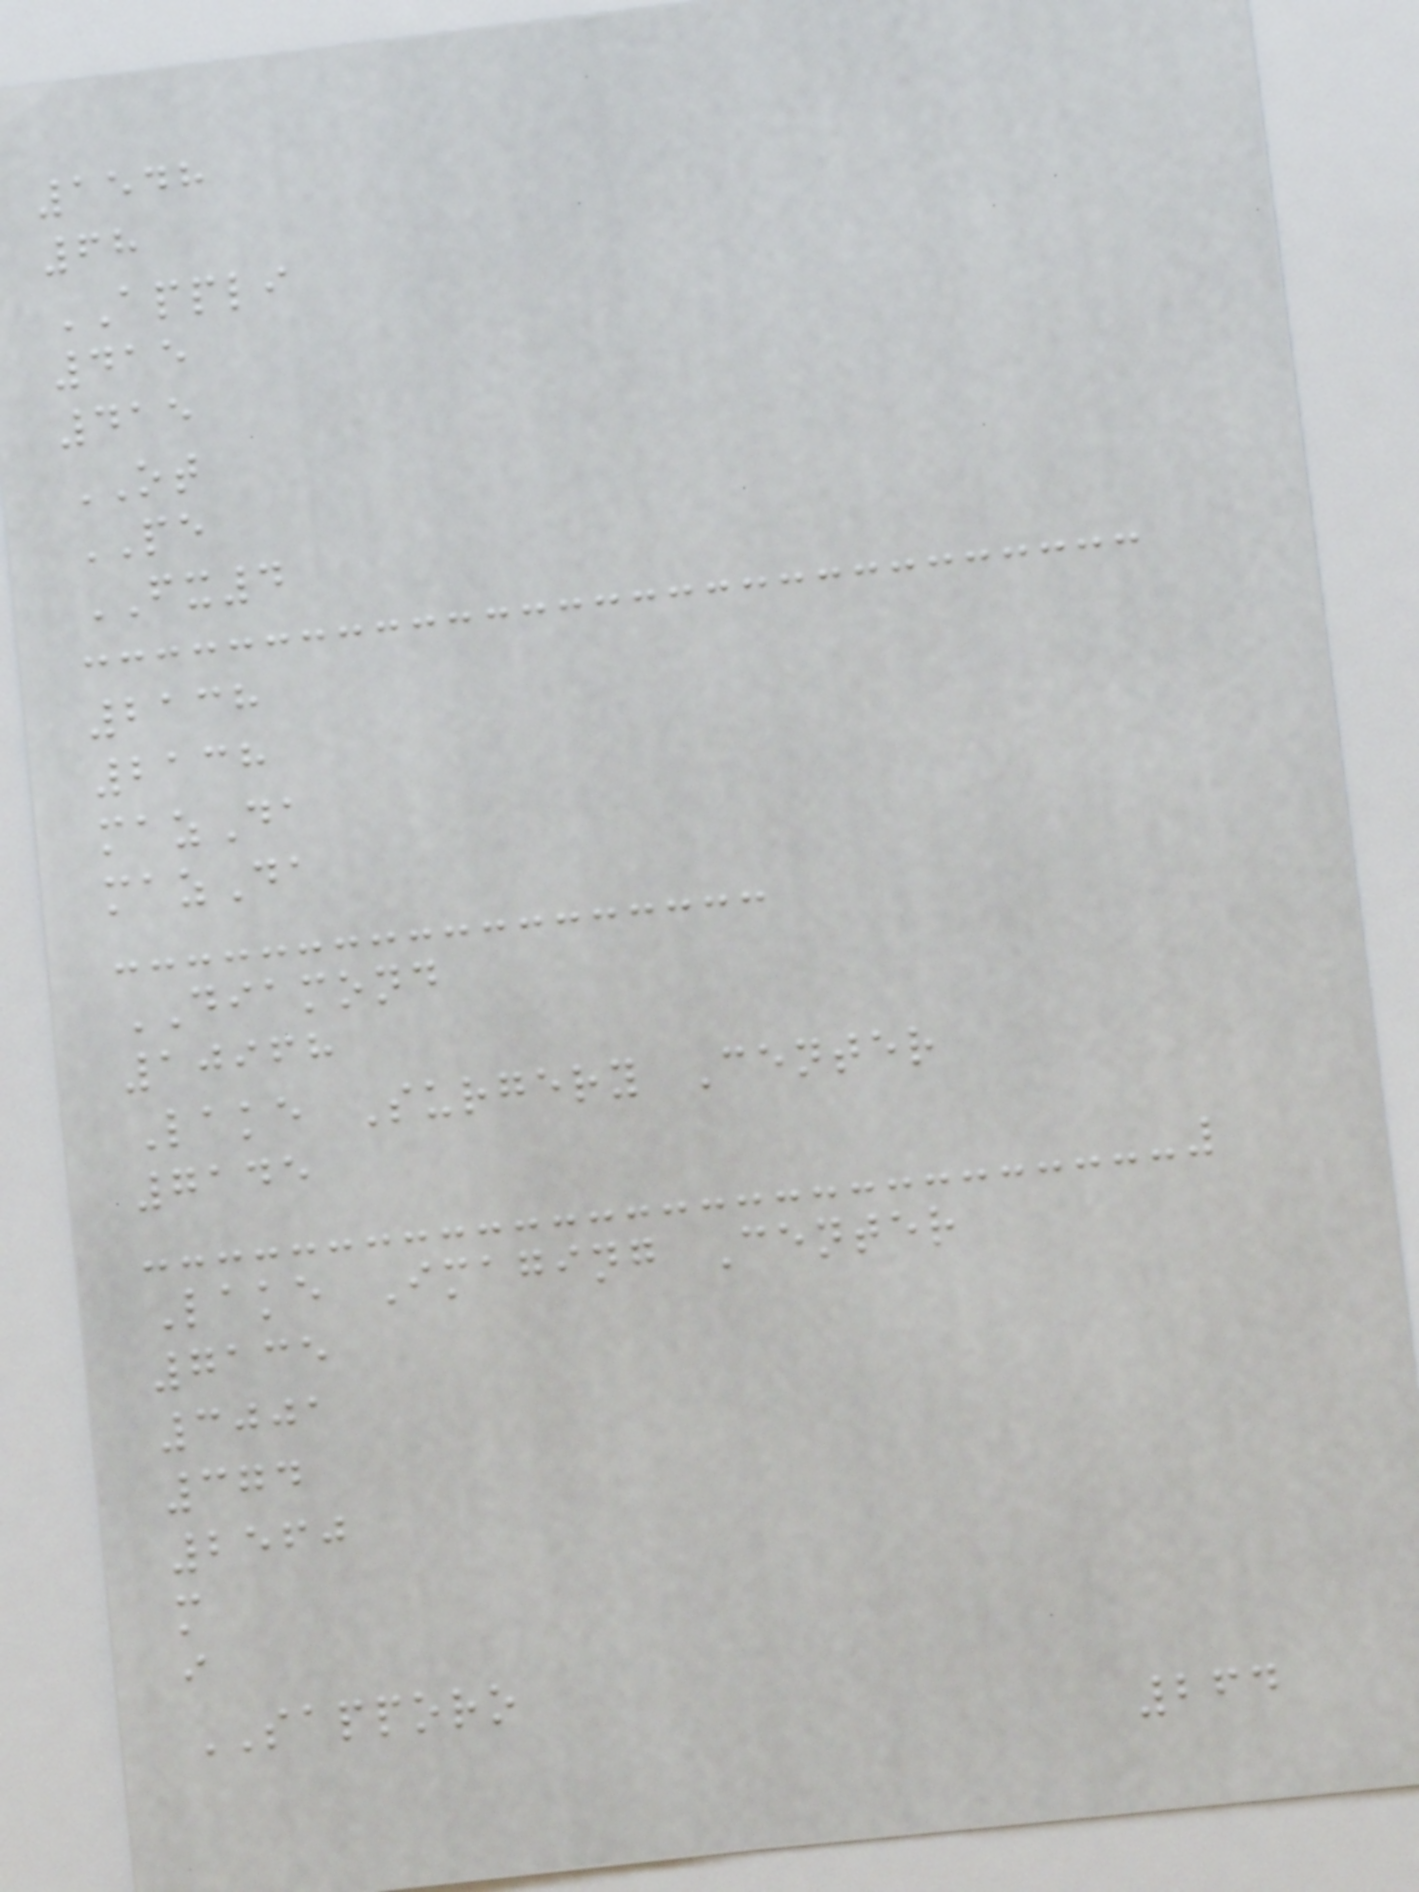1548
68
APPLI
415
415
OT
PE
FX4
2138
2138
mazDa
mazDa
DIAMOND
10968
Lake Surgery Center
7145
Lake Imaging Center
7135
3001
374
2560
m
i
SAPPORO
264
